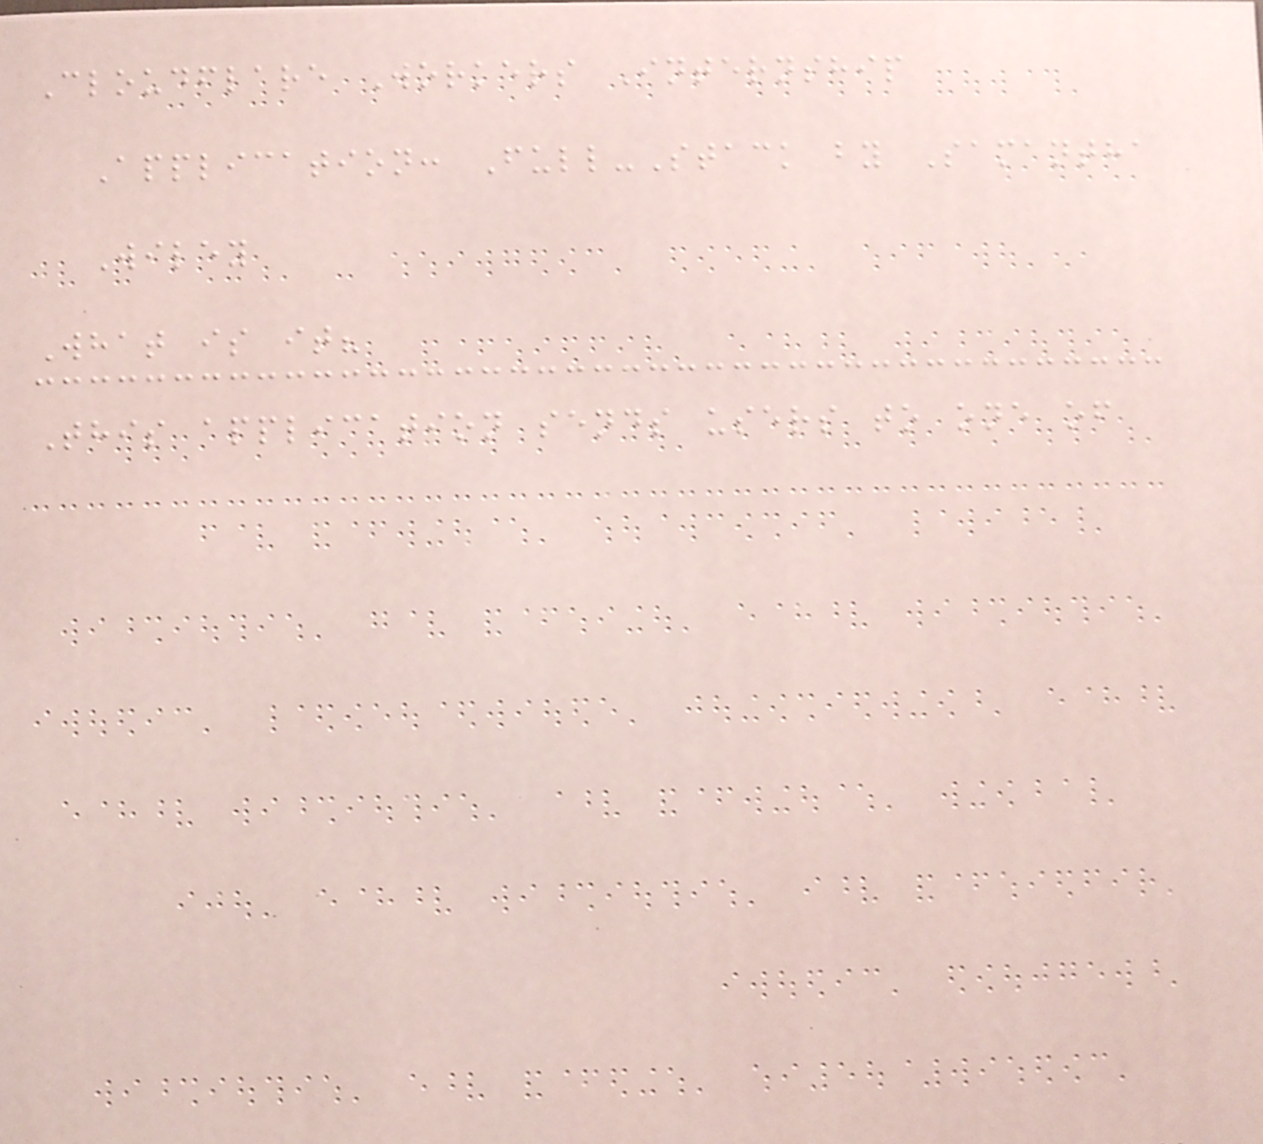Cloudflare Workers Internship
Application: Full-Stack by Samantha
Wiley
What is it?
This application sends users to one of
